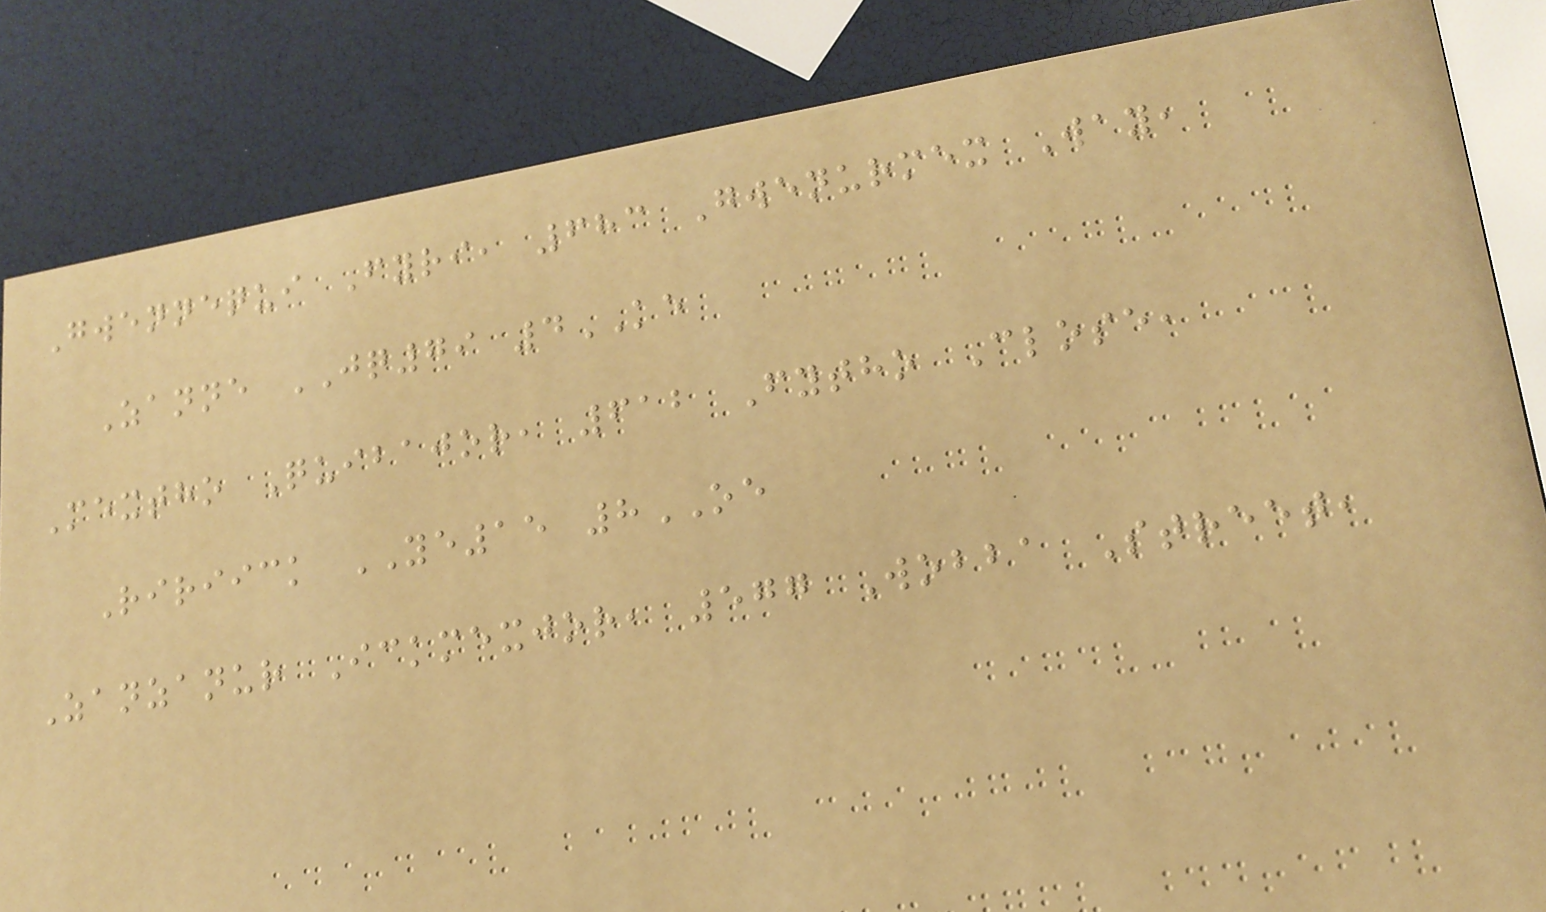Gwennequi Fyri, 683 Gwenurmex Way,
Zanne JQ79 4KE
Mextho Quibajor, 612 Fytho Close,
Ririick YE15 8OE
Zanzanur Ickmexjor, 577 Wobba Street,
